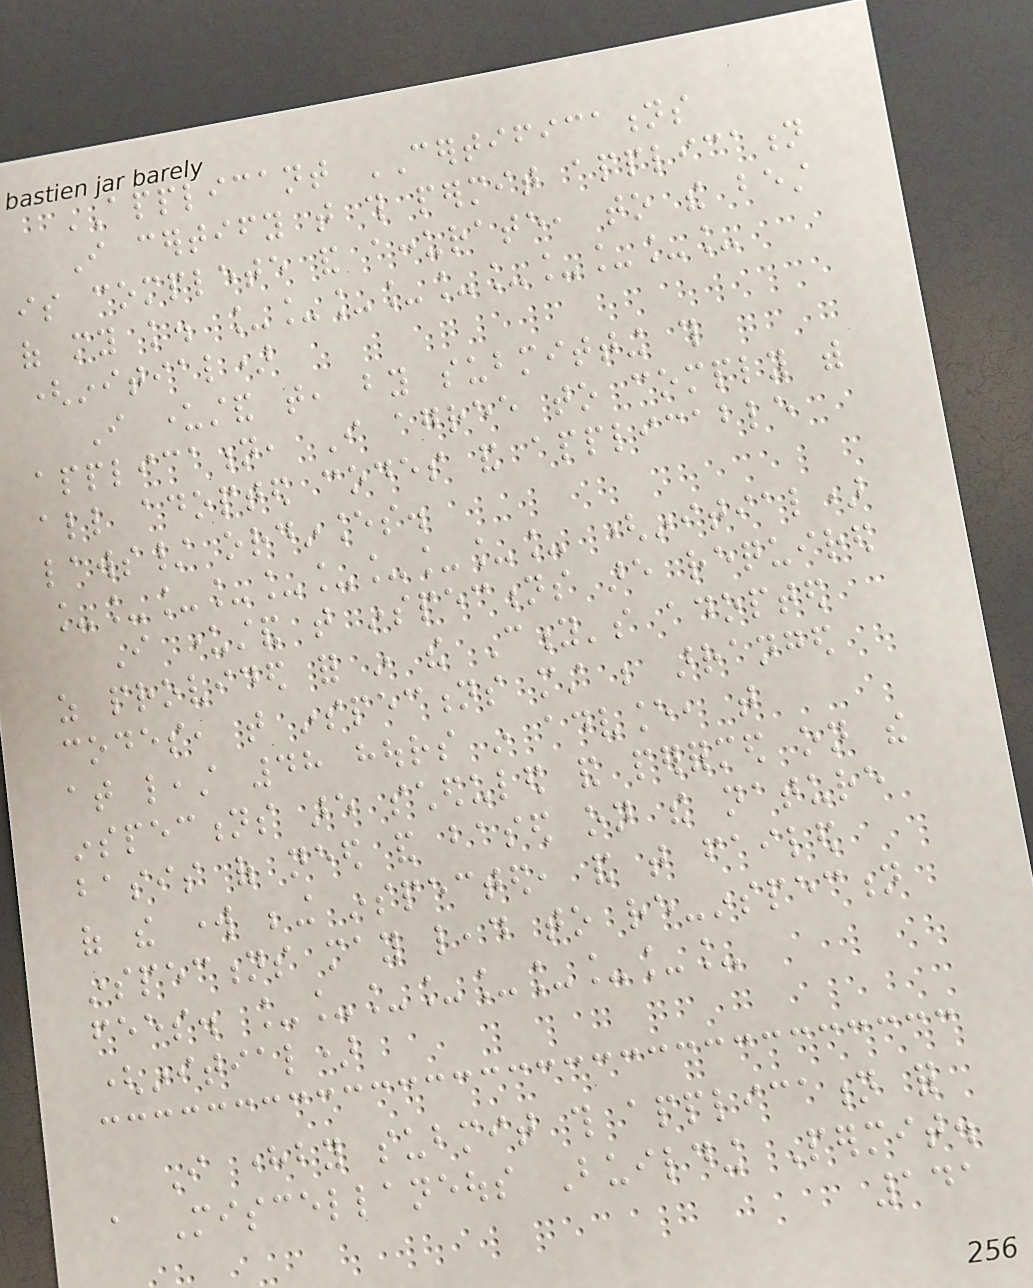APPLICANT CERTIFICATIONS
I certify that this permit application
is complete and accurate, to the best
of my knowledge. __________
(initial)
I understand that, by submitting this
application, I agree to comply with
all adopted codes and applicable
laws/ ordinances.
__________ (initial)
I understand that inspections are required
as provided for in the City's adopted
codes, that inspections must be arranged
at least 48 hours in advance, that
inspections are scheduled and performed on the
basis of need and based on the nature
of the work being inspected, and that failed
inspections may lead to re-inspection
fees. _________
(initial)
I hereby submit this application for
a Miscellaneous Building Permit.
141
